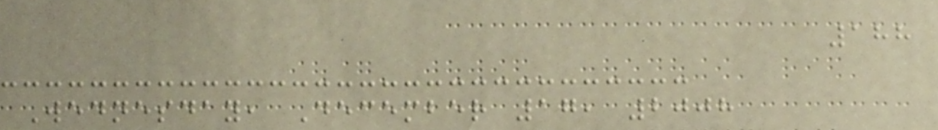188
Wednesday, December 17, 2008
